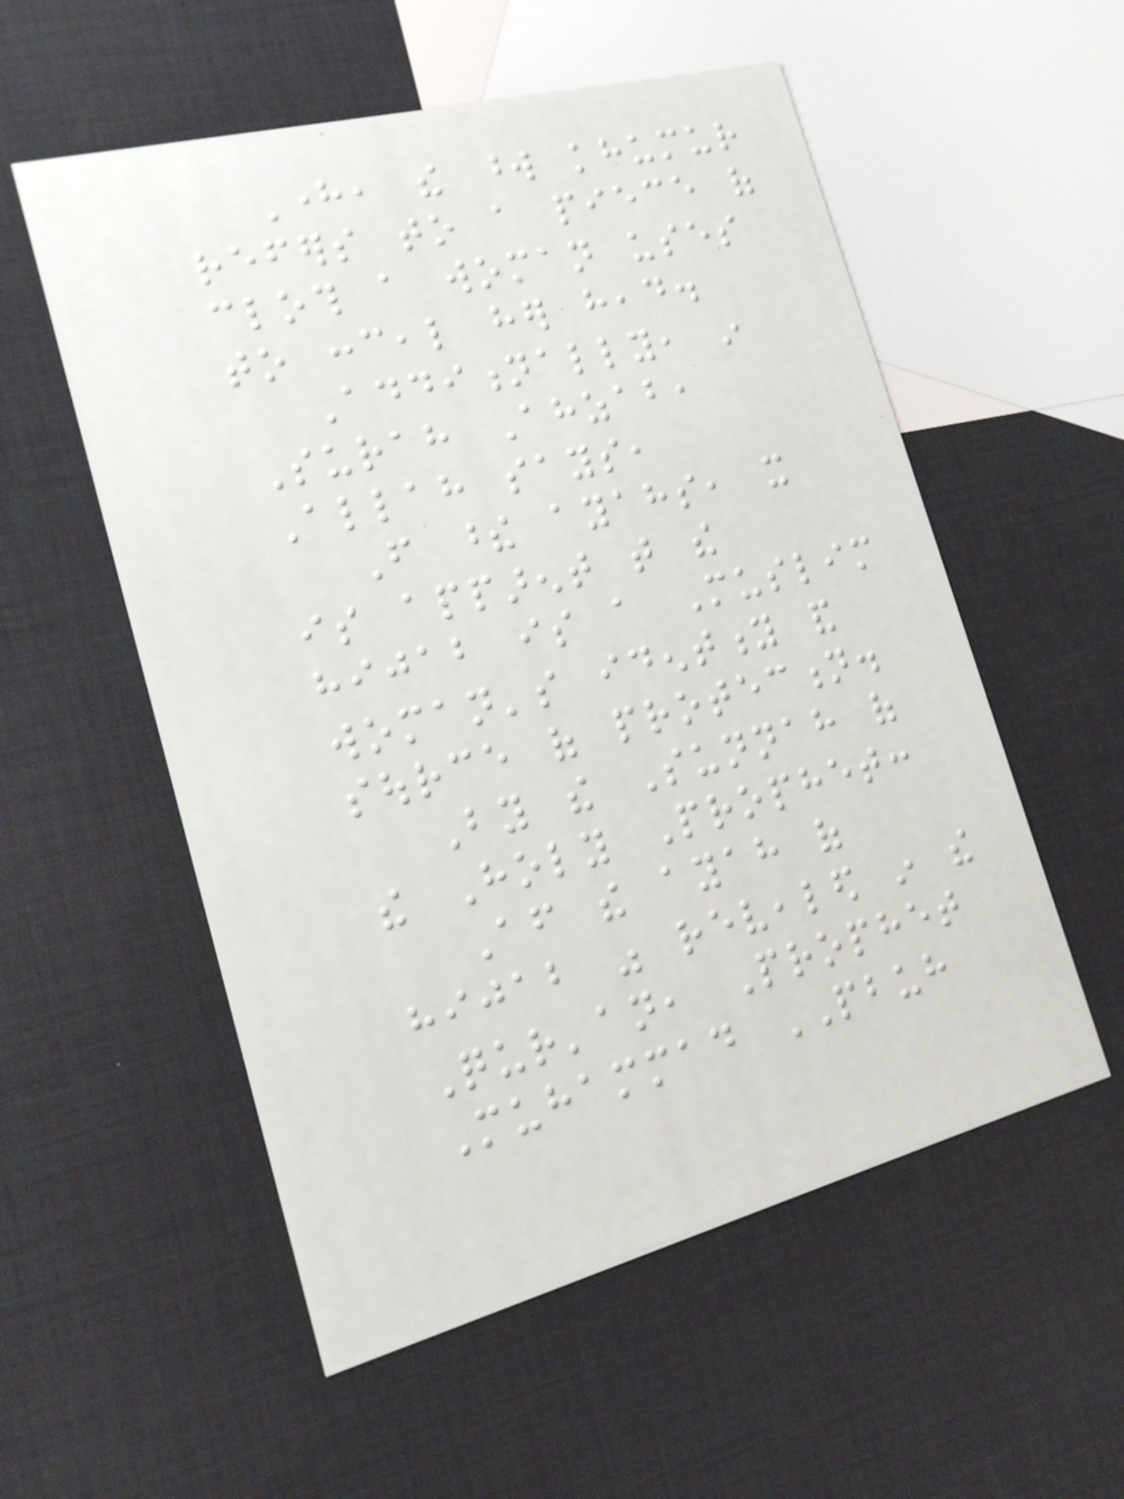Here, the word khumur
refers to a piece of
cloth a woman uses
to conceal her head.
Additionally, in
Surah Ahzab,
Allah says,
From these ayahs, it
is apparent that the
hijab is a Muslim
woman's identity and
source of protection.
By the Sunnah of
the Holy Prophet:
After the ayah of
hijab was revealed in the
Qur'an, Prophet
Muhammad PBUH
